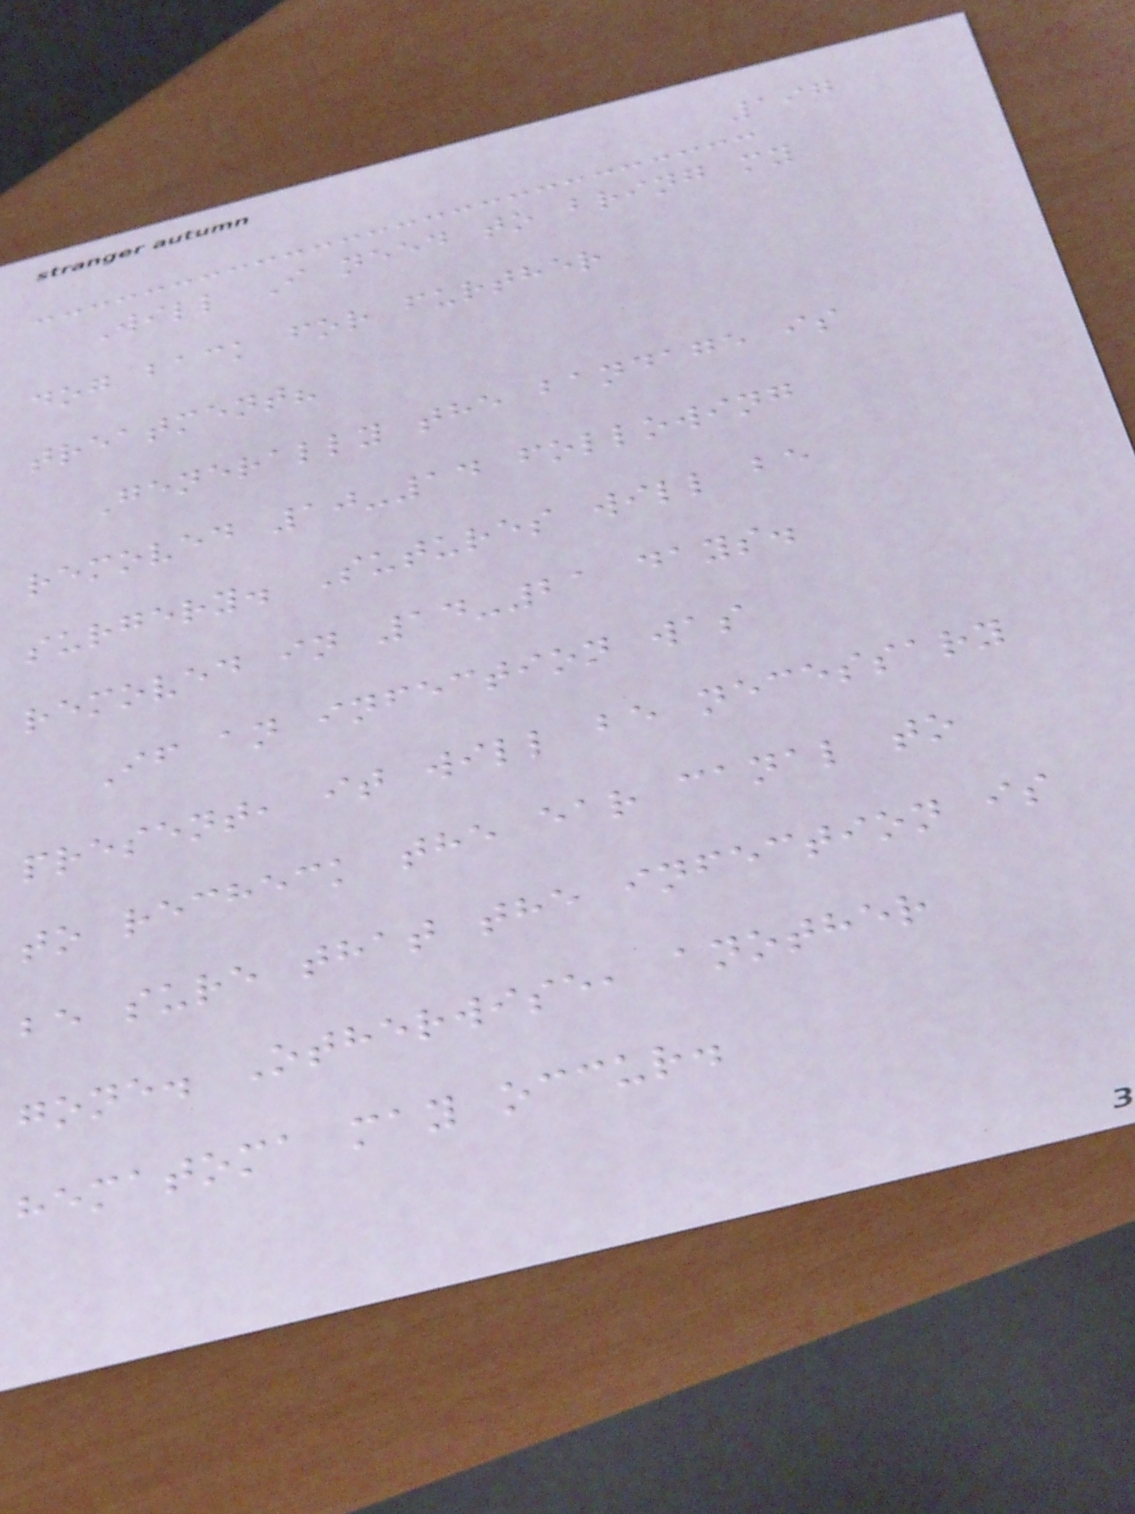197
Will I need to bring my
dog back for further
treatment?
Generally the bandage is
removed 10-14 following
surgery. Sutures will be
removed in 14-21 days.
If an infection was
present, it will be necessary
to recheck the ear canal to
be sure that the infection is
gone. Otherwise, another
hematoma may occur.
